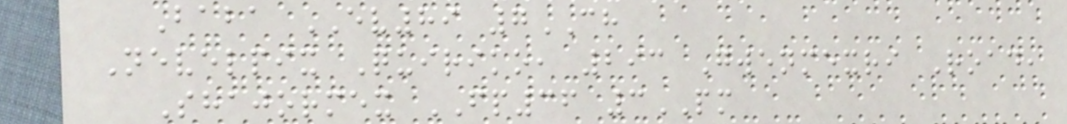Baba EV89 7CH
Nevelpix Quiriko, 293 Gwenmexri Road,
Shajormex FP36 3PM
